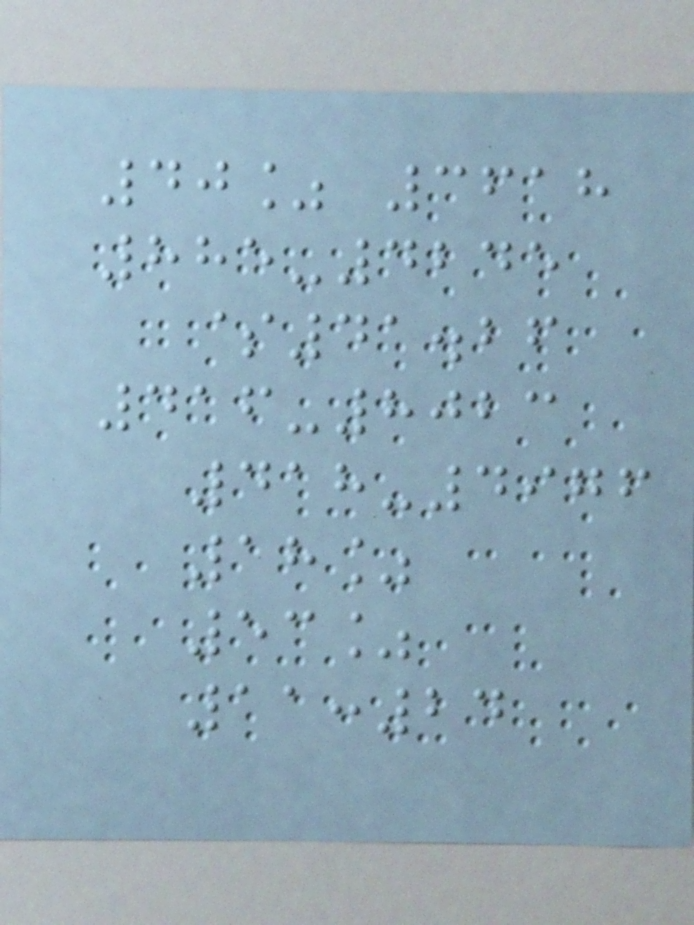40% 3618
885-4245
$41.26
416-8023
418-4976
18%
53%
11:24
